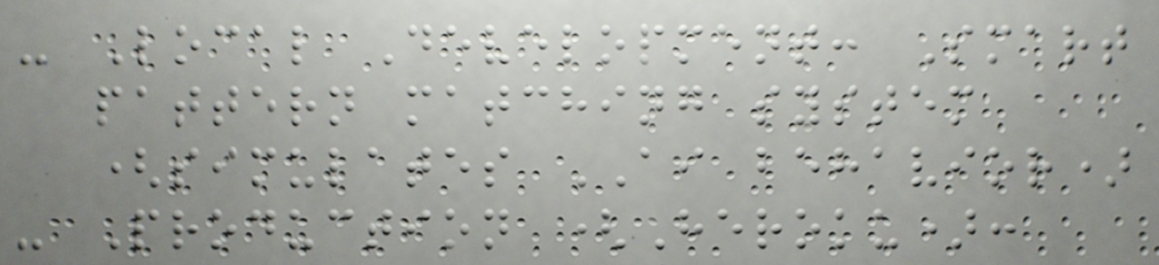- Local Development: Smart
pattern matching system
(simulates AI behavior)
- Production (Heroku):
